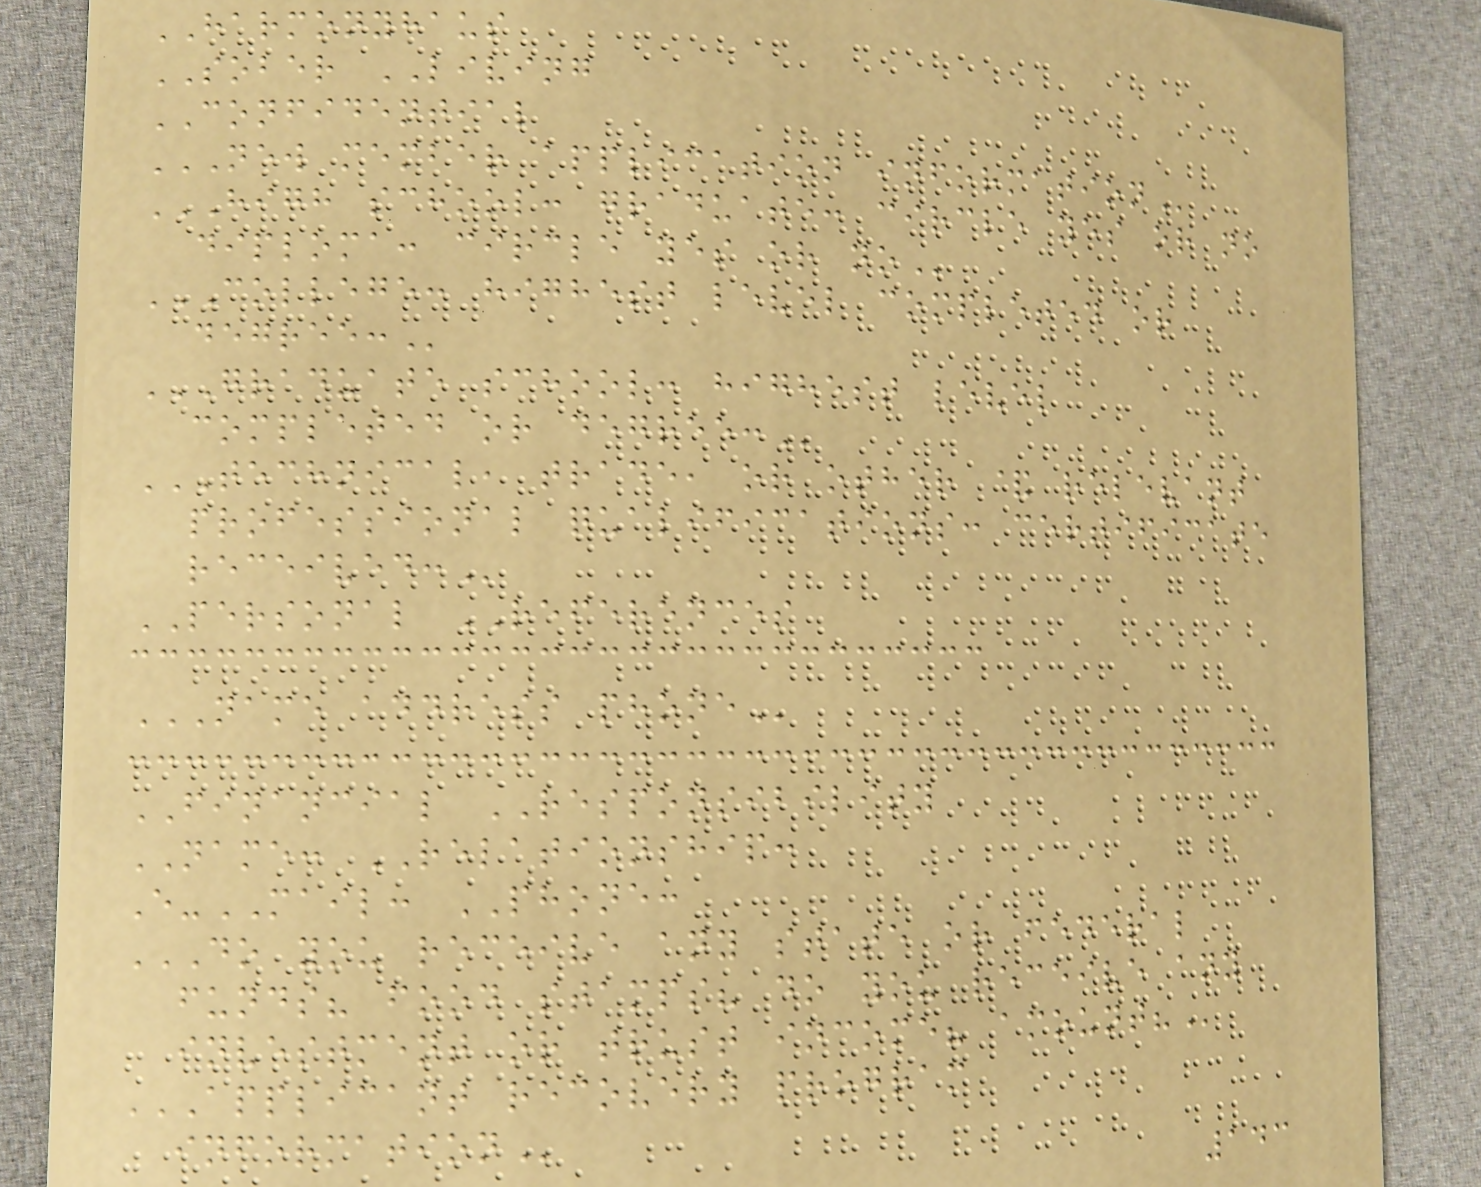HARMONYHAUS
SOBER LIVING
CONFIDENTIAL
NEW MEMBER APPLICATION INFORMATION
HIGH SCHOOL: GRADUATE: CIRCLE YES OR NO
DIPLOMA: CIRCLE YES OR NO
COLLEGE: HIGHEST LEVEL COMPLETED OR
DEGREE:
GRADUATE SCHOOL: HIGHEST LEVEL
COMPLETED OR DEGREE:
TECHNICAL, TRADE, OR OTHER & RELEVANT
PROFESSIONAL QUALIFICATIONS: CERTIFICATE
RECEIVED:
PERSONAL REFERENCES
NAME ADDRESS PHONE
FINANCIAL RESPONSIBILITY
NAME: RELATIONSHIP:
E-MAIL: PHONE:
DO YOU RECEIVE ANY STATE OR FEDERAL
FUNDS? FOOD STAMPS? DO YOU RECEIVE ANY
INVESTMENT OR TRUST INCOME? AMOUNT?
APPLICANT RECOVERY PROGRAM
INFORMATION
143
